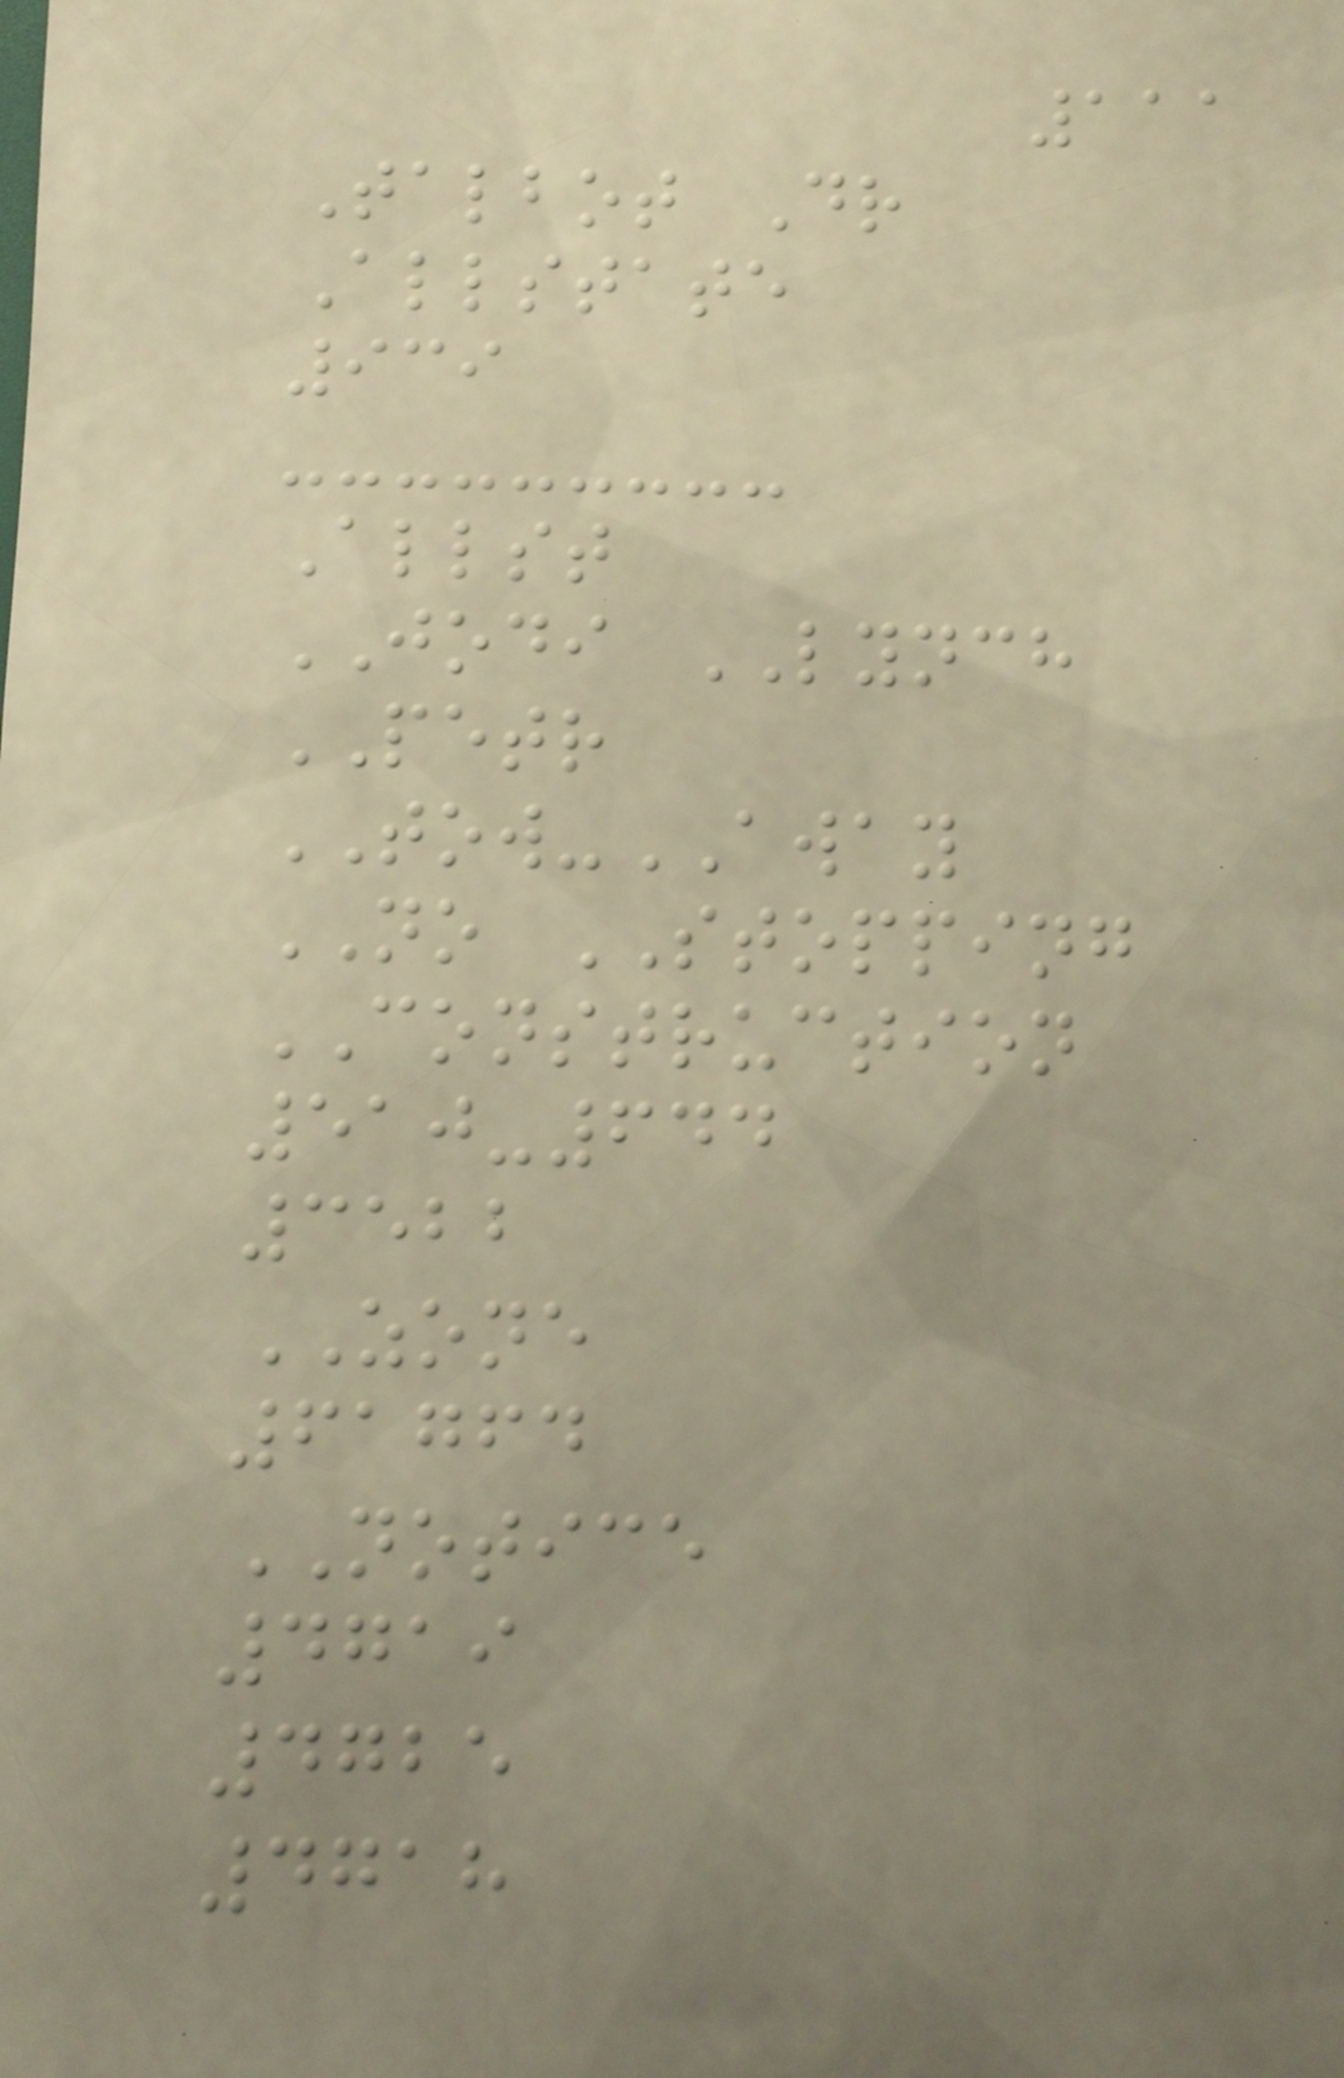111
Talbot Dr
Allstate
939
Allst
JODI LYNCH
PETR
TOW-AWAY
NO STOPPING
CONSTRUCTION
510-644
3522
ZONE
61764
NOTICE
4719
4725
4718
